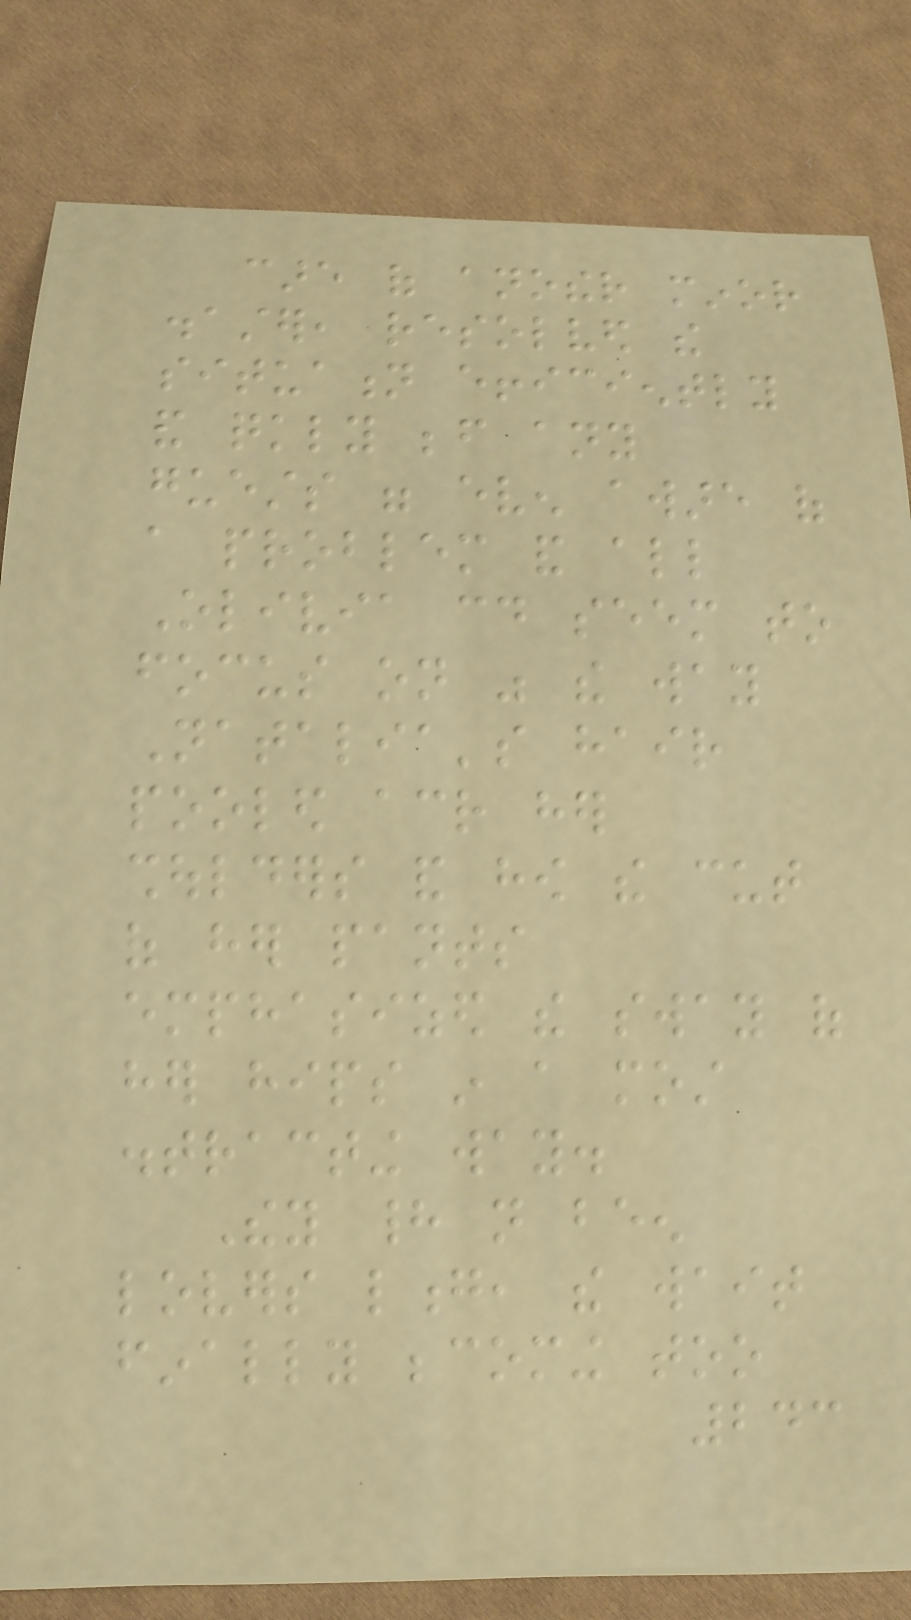care of another minor
disaster, resolved the
situation efficiently
and quickly before any
guests were even aware of
a problem and all
Olivia could seem to
focus on was the way
Natalia's hair
pooled across her
shoulders and how the cut
of her pants
emphasized the sway of
her hips in a most
distracting way.
They had not been
lovers long, the wait
finally becoming too
243
